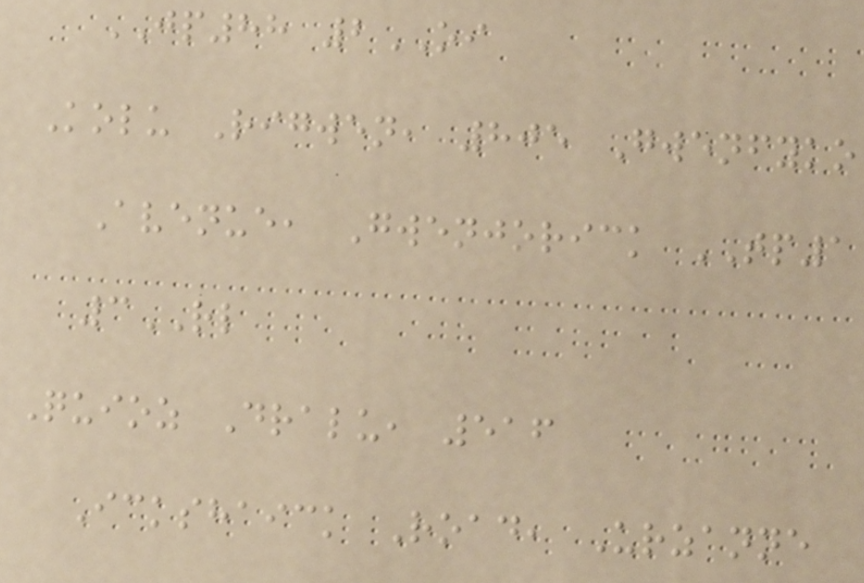JP88 2OI
Kolu Rigwen, 805 Gwenfyko
Avenue, Gwenjorick TP1
3RL
Quioz Dralu, 516
Ickshaick Road, Urzanne
